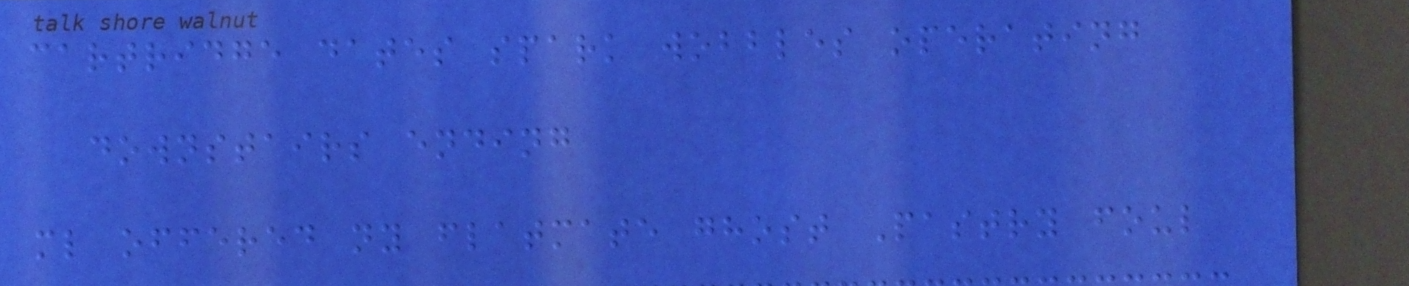cartridge dates spark wobbles operating
downstairs ending
ml offered ny flatmate ghost Pastry foul
